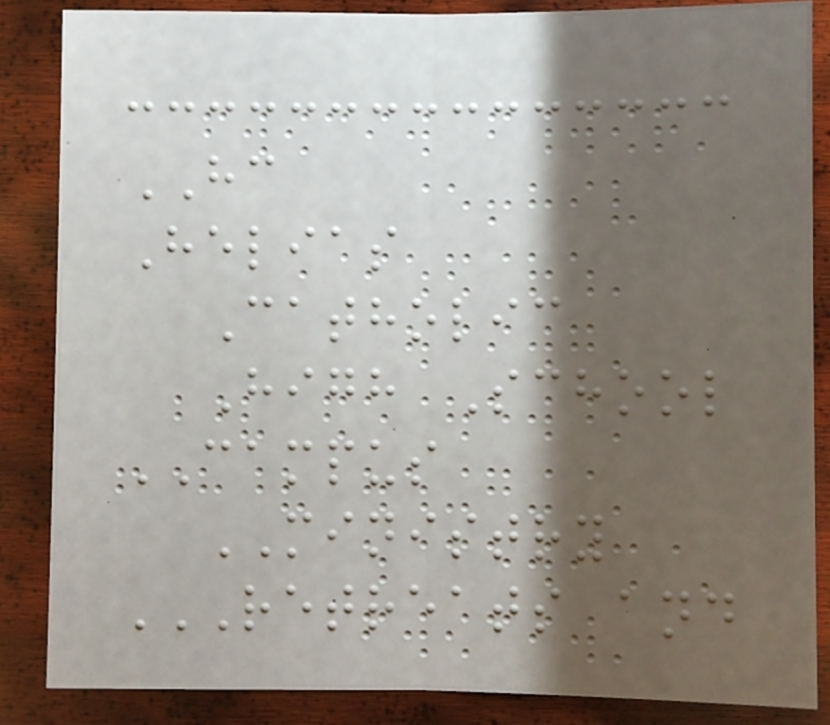HC
Helias
Catholic
High School
CAMPUS
MINISTRY
RETREATS AND
